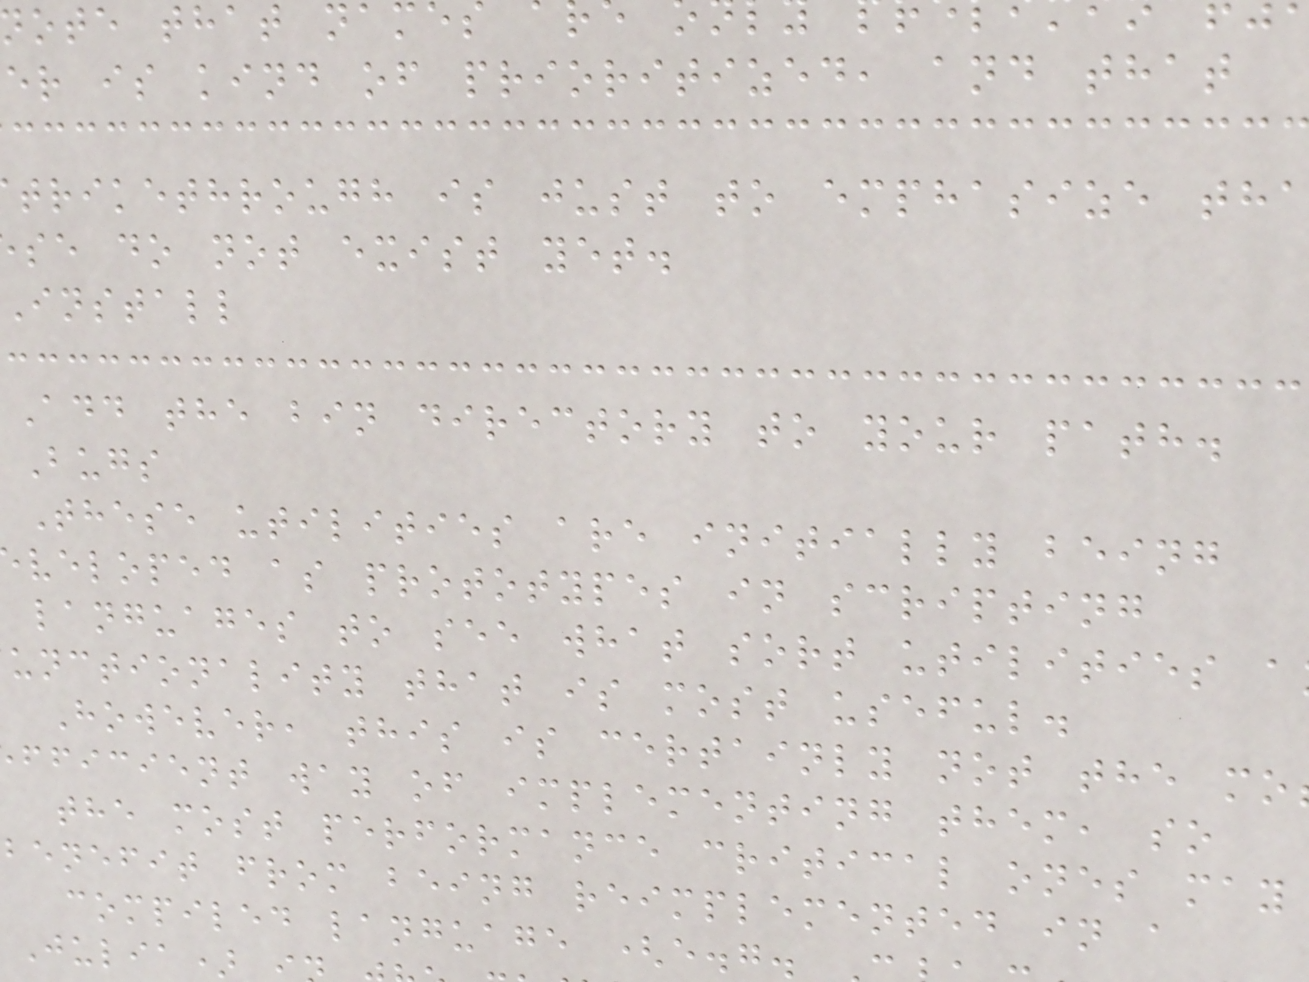ote that name
er is kind of prioritized, and that
trikethrough is just to emphasize tha
se do not exist yet.
install
Add the bin directory to your path.
Bugs
These utilities are initially being
veloped as prototypes in scripting
languages to see what sort utilities a
unctionality that is most useful.
However, this is certainly not the mo
fficient way of implementing them, so
the most performance critical ones may
benefit from being reimplemented in a
compiled language (e.g.
Julia)
